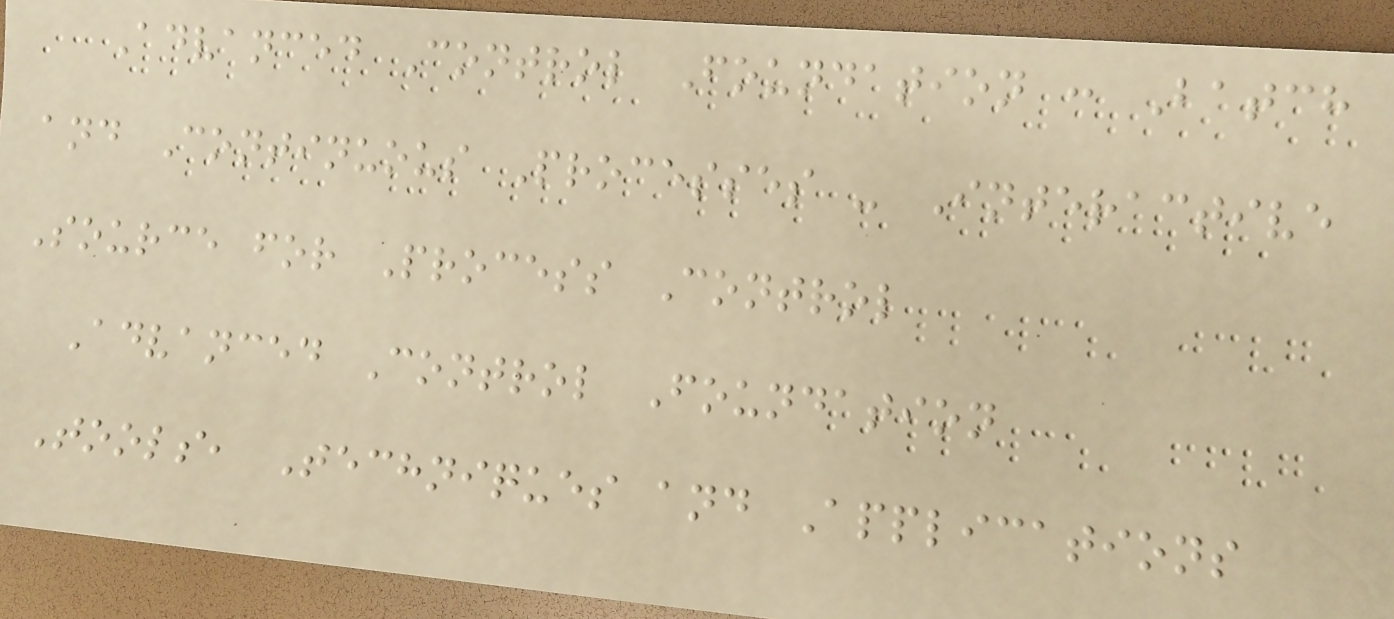Advanced Control Foundation : Batch
and Continuous Processes - Interactive
Source for Process Control
Advanced Control Foundation
Tools, Techniques and Applications
